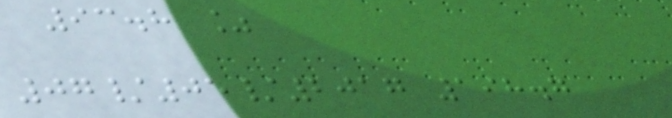93.8 %
07/05/2017 198.7
